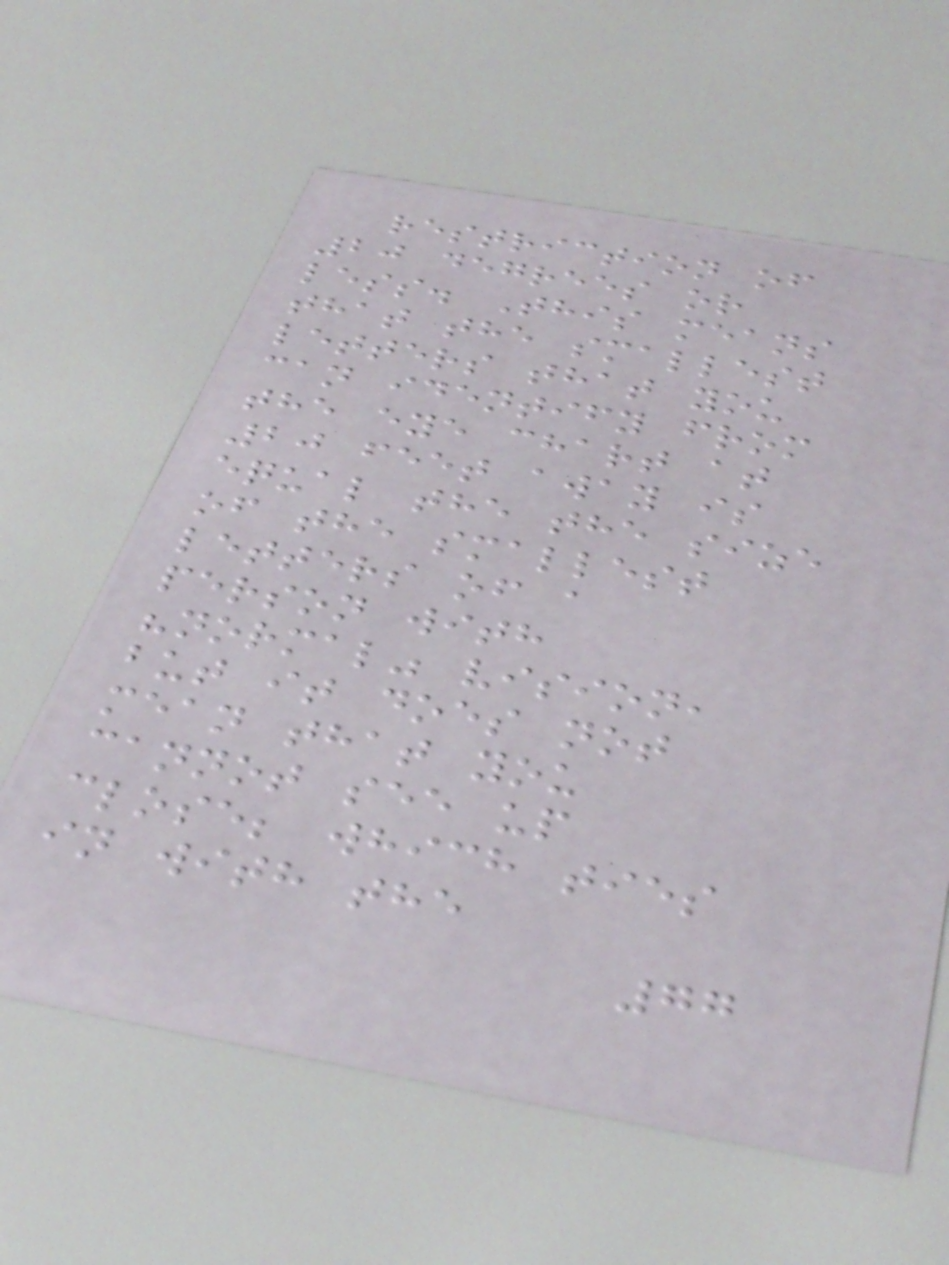restriction of
20 degrees or
less. This means
that the smallest
letters that you
can identify from
the eye chart at
20 feet away is
equal the the size
of the smallest
letters of a
person with
"normal" vision,
but it does not
mean that you
cannot see up
close; which ties
in with the
77
